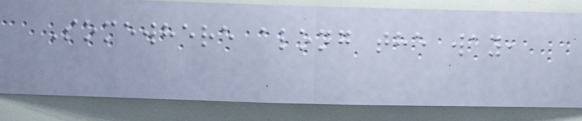Somewhere along the way,
